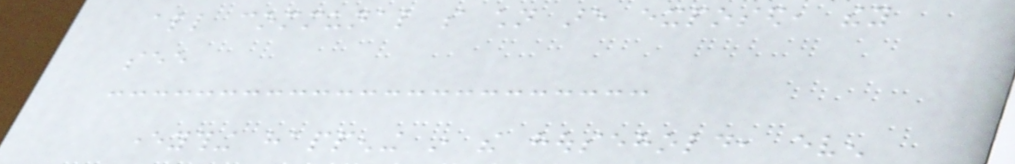all communal so children are exposed, they
see
everything happening in the household, even
